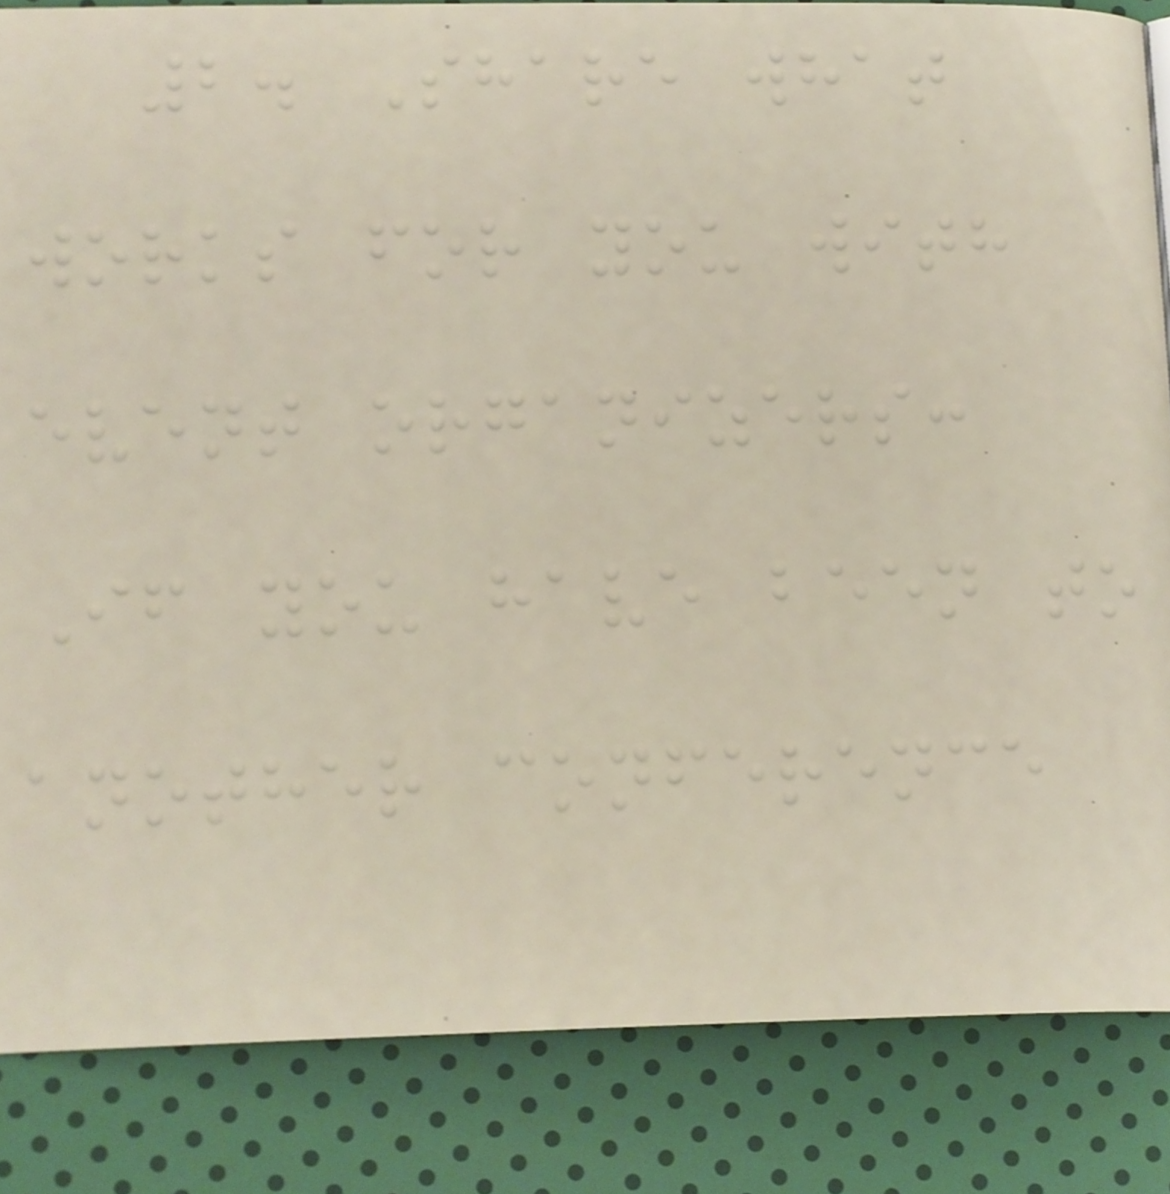2. Share what
works for you with
event organizers:
If you have been to
another conference
